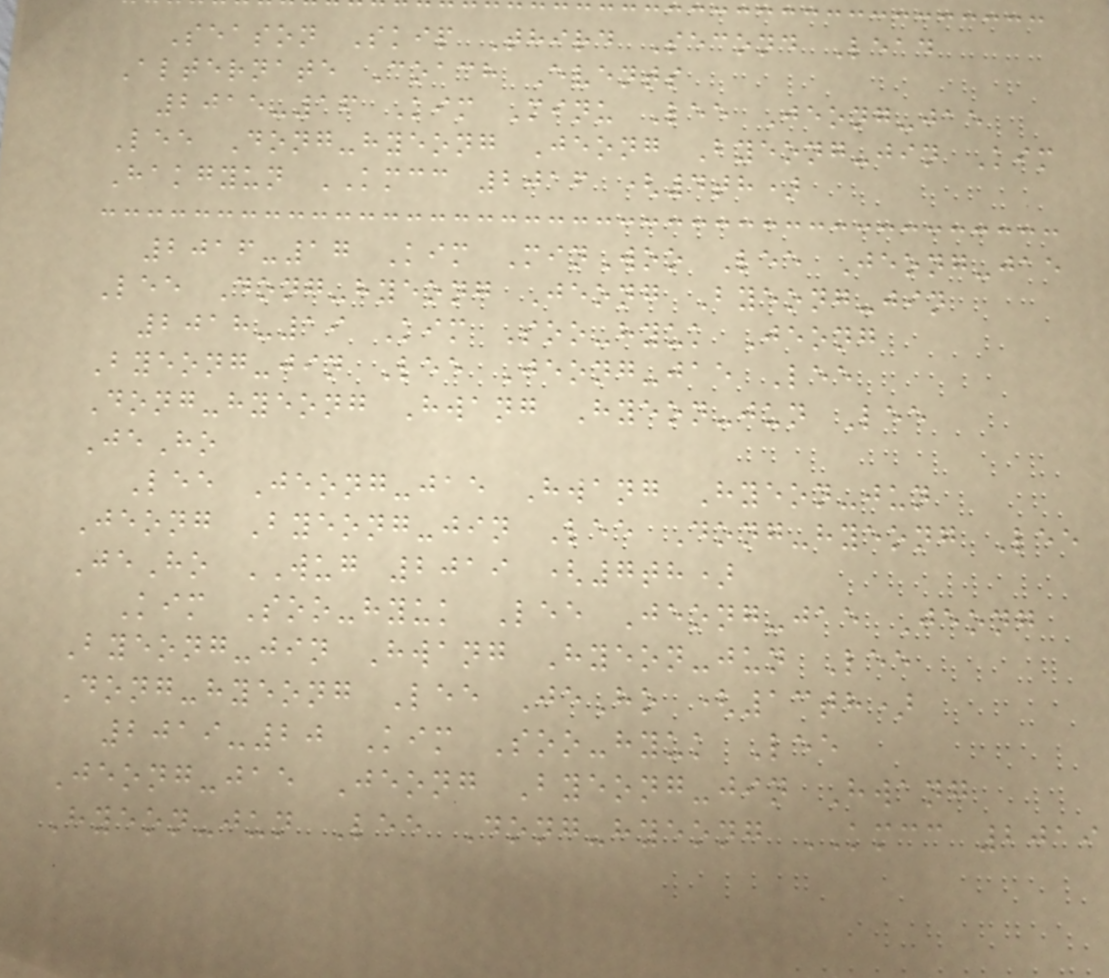Season Skip Third Second Lead
Alternate Coach Events
2015-16 Kim Minu Lee Jeong-jae
Lee Dong-hyeong Jeong Byeong-jin Kim
Hakgyun KMCC 2016 (4th)
2016-17 Kim MinWoo Lee Jeong-jae
Lee Dong-hyeong Jeong Byeong-jin
2018-19 Kim Soo-hyuk Jeong
Byeong-jin Lee Jeong-jae Lee
Dong-hyeong Hwang Hyeon-jun Lee
JeHo
Lee Jeong-jae Hwang Hyeon-jun
Jeong Byeong-jin Lee Dong-hyeong Lee
JeHo WUG 2019 (7th)
Kim Soo-hyuk Lee Jeong-jae Jeong
Byeong-jin Hwang Hyeon-jun Lee
Dong-hyeong Lee JeHo (13th)
2019-20 Kim Soo-hyuk Lee
Jeong-jae Jeong Byeong-jin Hwang
Hyeon-jun Lee Dong-hyeong KMCC 2019
